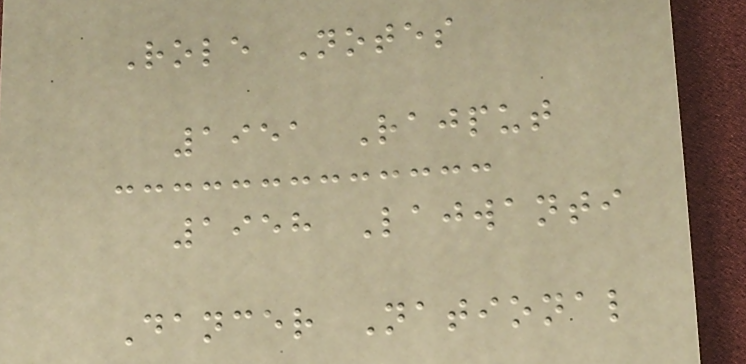Role Notes
1951 Rajput
1958 Lajwanti
Dancer National
